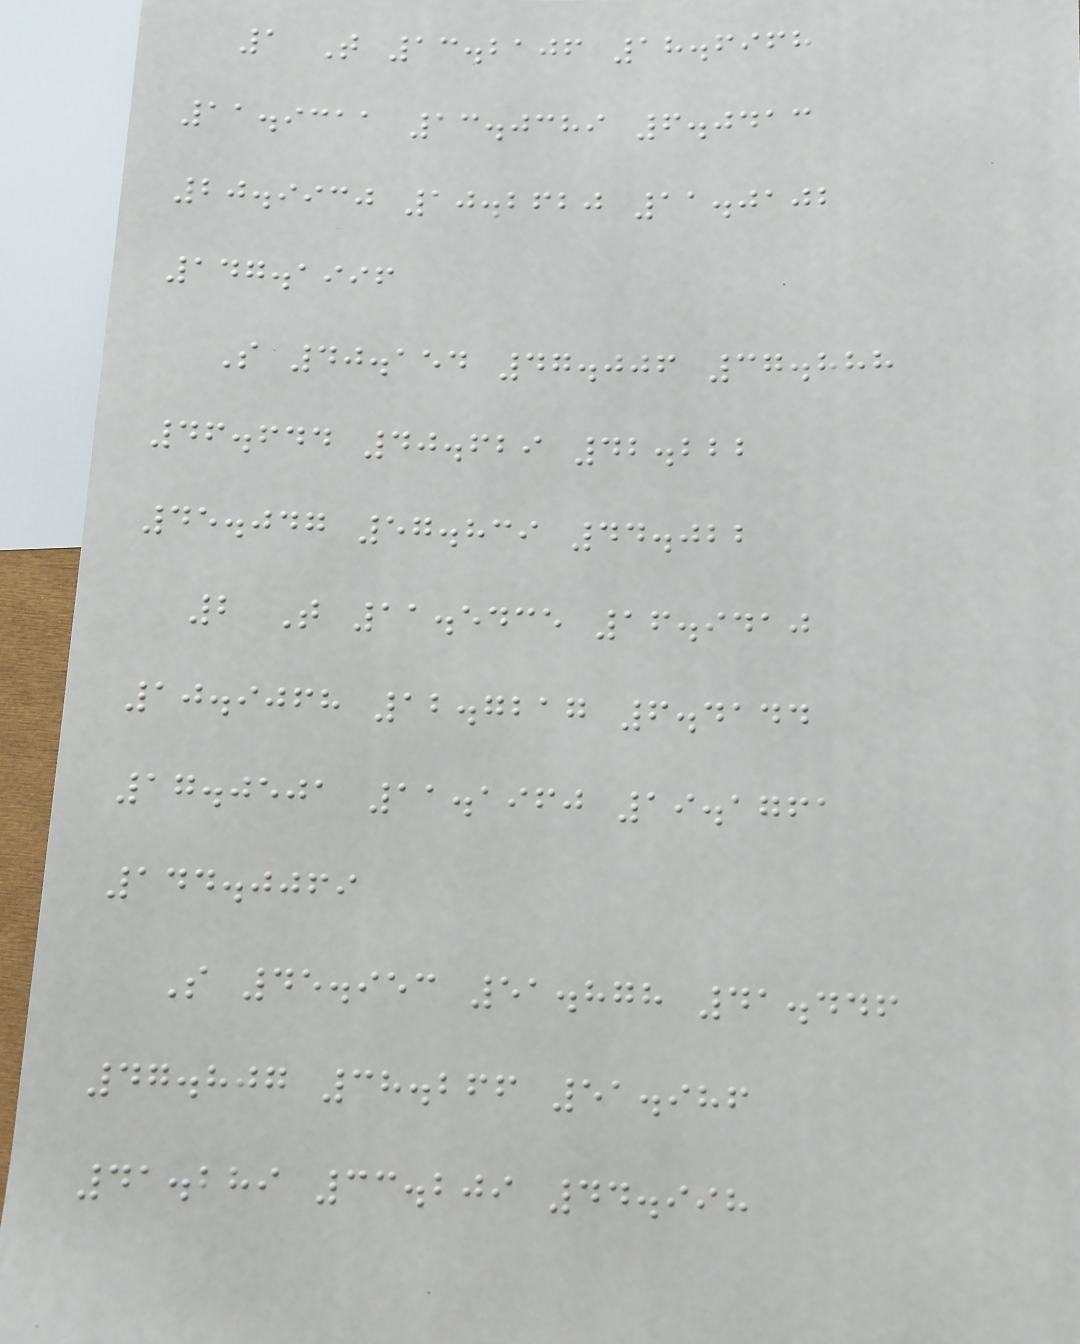1 T 13.2106 18.6968
11.9311 13.0389 6.0413
20.9930 10.2620 11.0102
147.1996
S 40.154 47.006 37.888
46.644 40.629 42.222
45.047 57.839 44.022
2 T 11.5435 16.9410
10.9068 12.7217 6.4144
17.0501 11.1960 19.1761
144.0069
S 45.953 51.878 41.446
47.807 38.266 51.986
41.289 33.209 44.998
